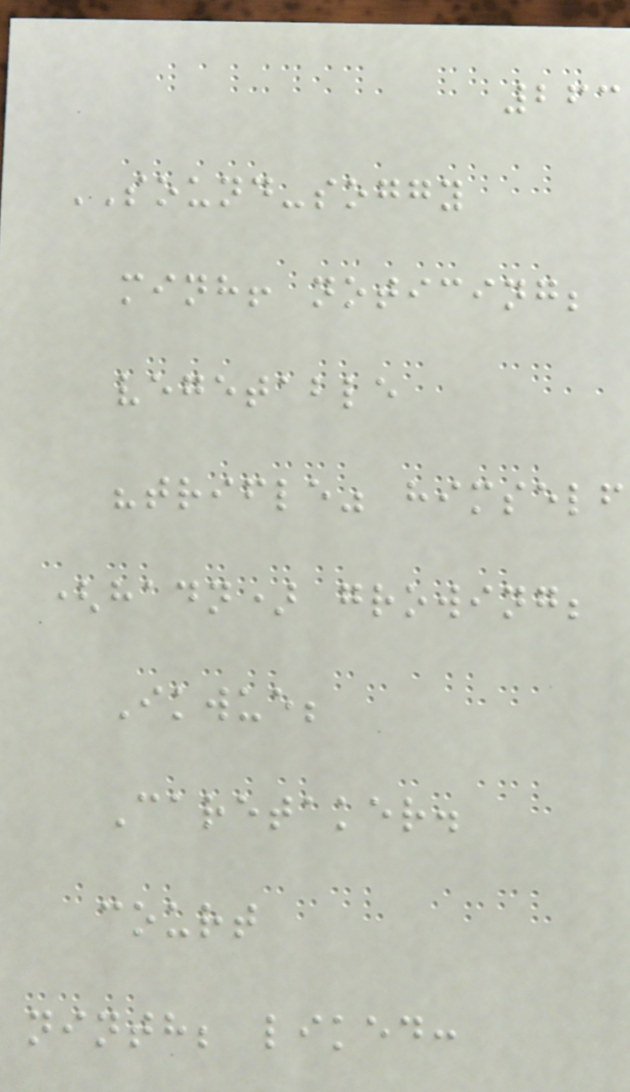263
SOUND-soggy
minh! noticing;
vegetable
"trifle" himself
(hadn) growing;
Ikwue;
Caretaker.
court
ninth; liked:
